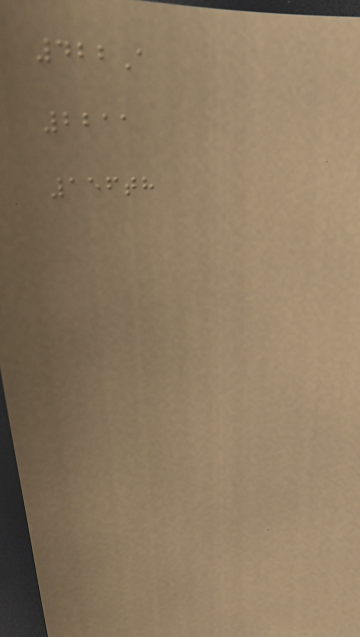422A
2211
156th
